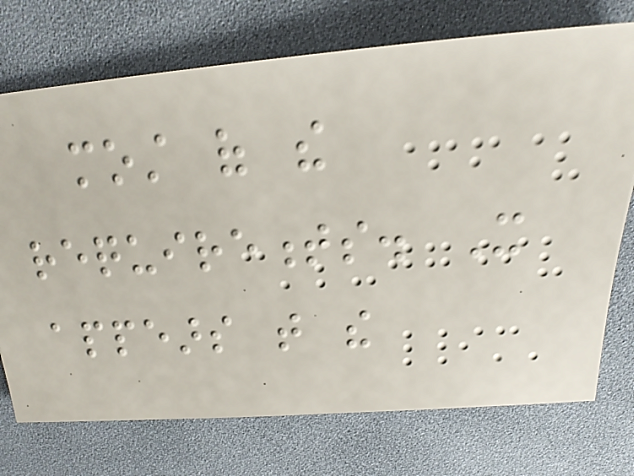most of the
requirements. It
appears that the
